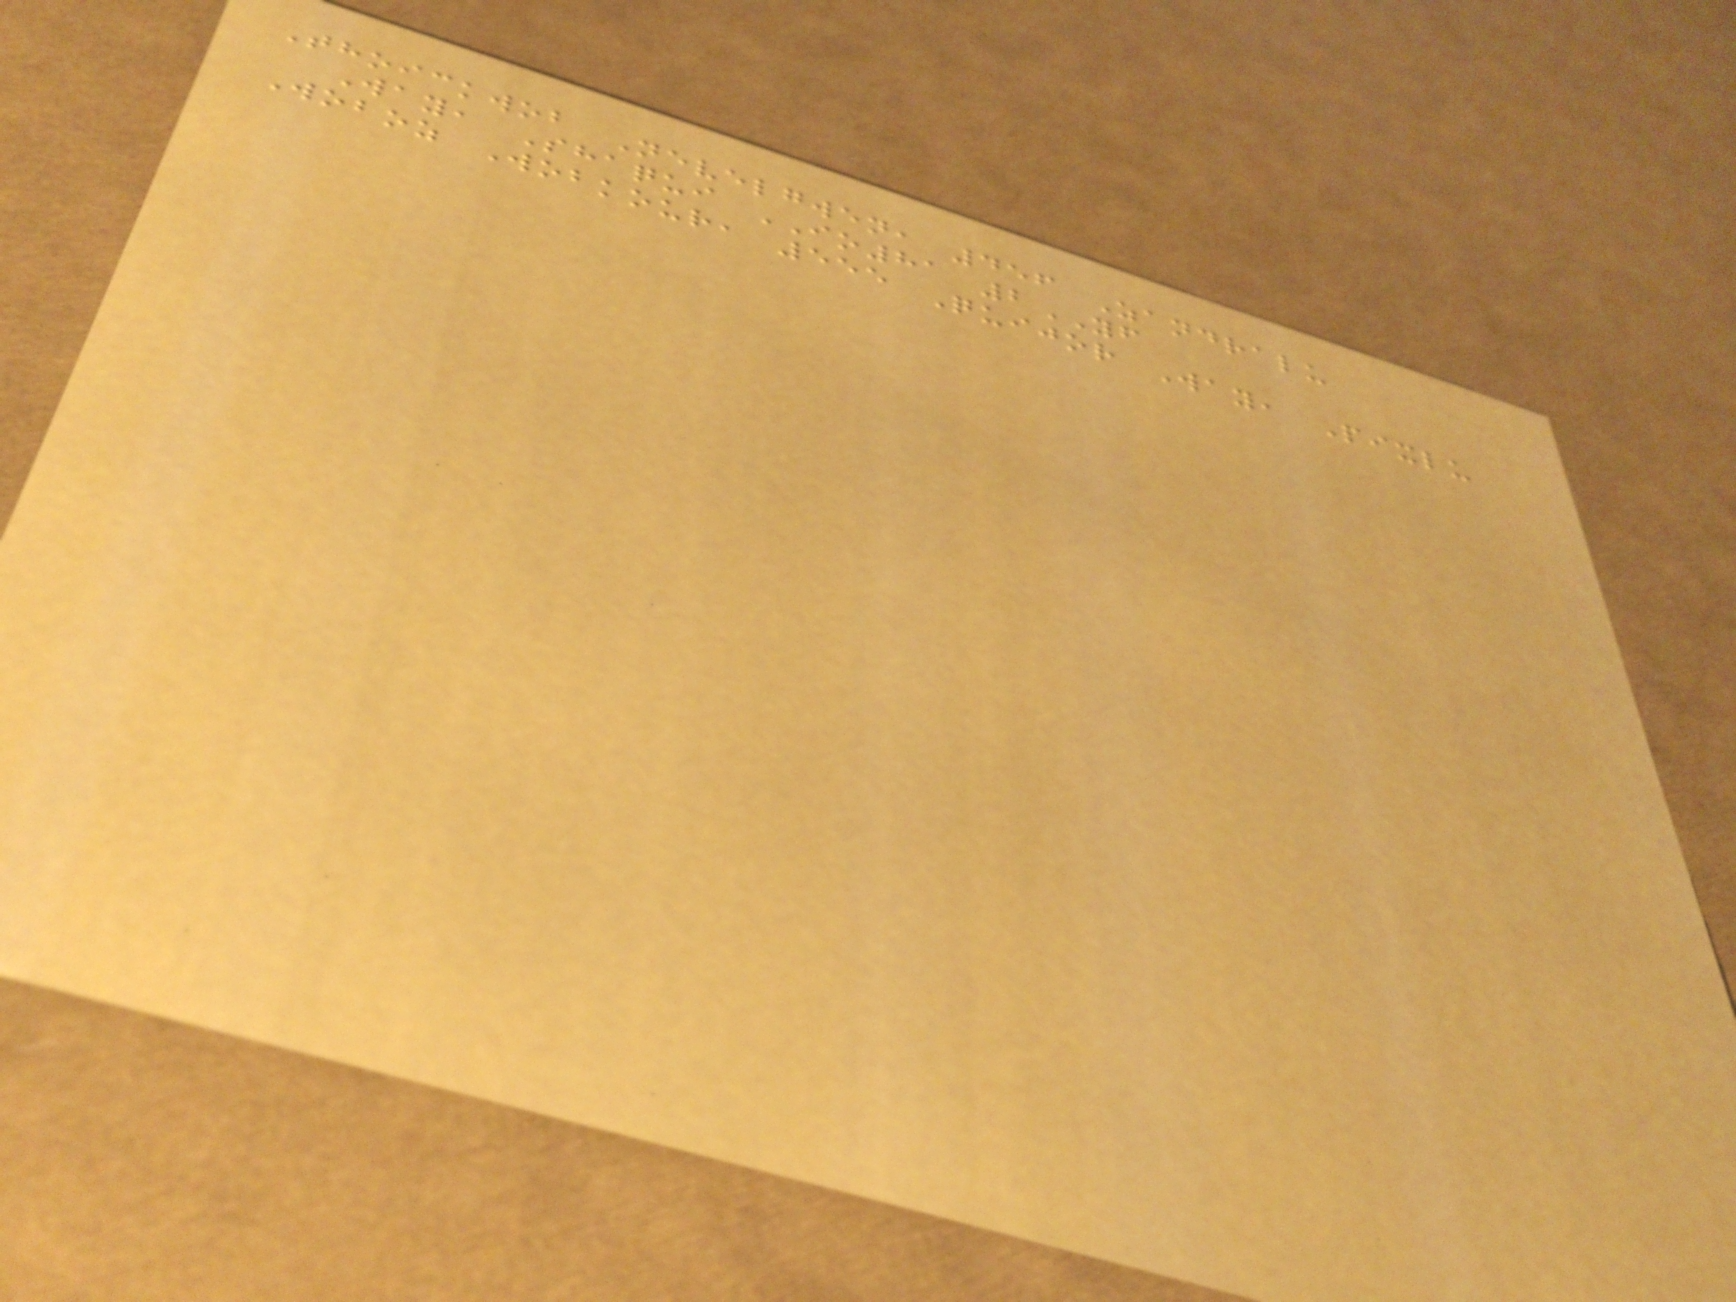Thoickwob Nevelgwen, 456 Zandralu
Way, Shaqui IO81 2YF
Woboz Wobkour, 555 Quijor Way, Pixlu
